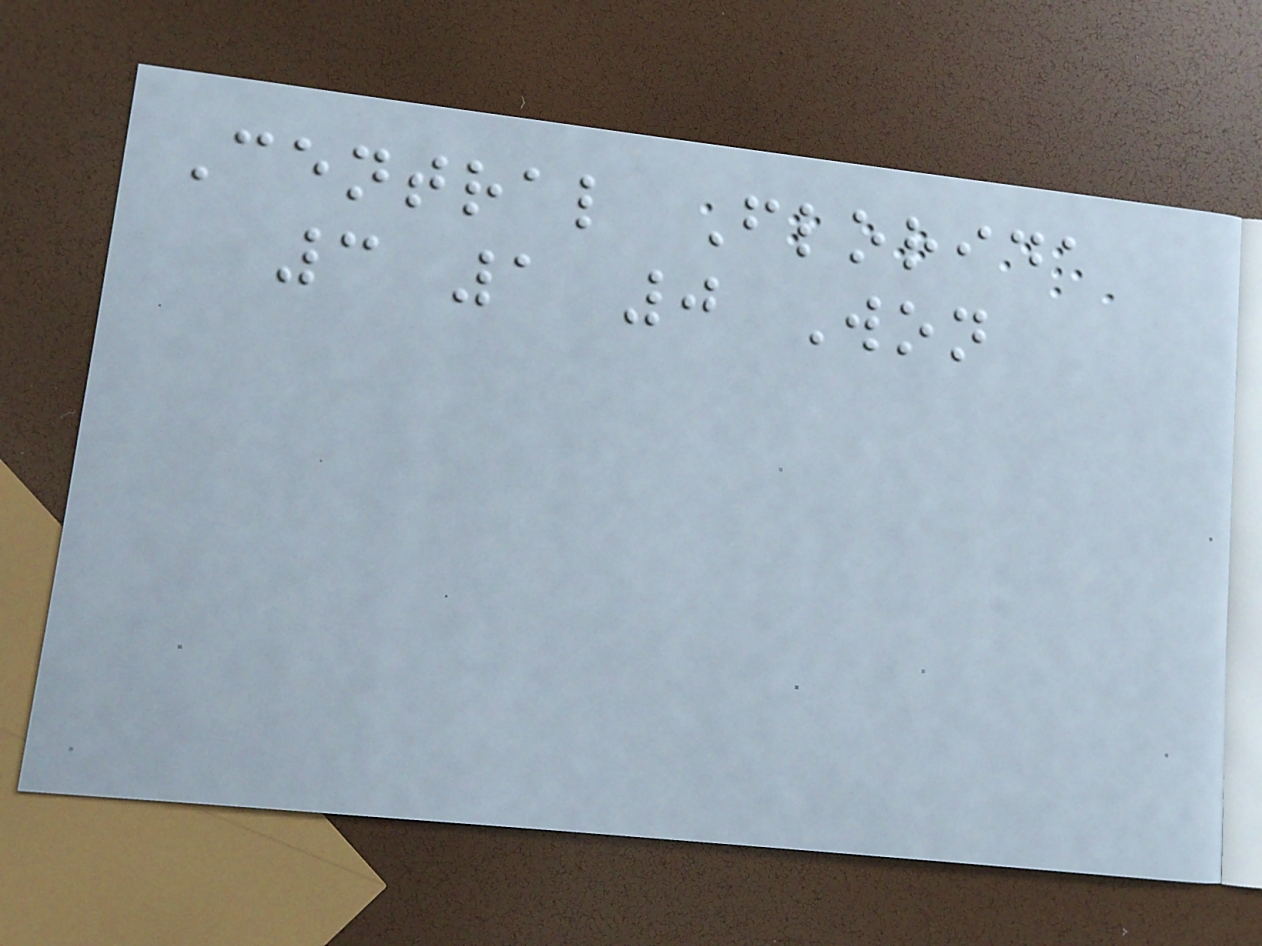Central Florida
3 1 0 Won
